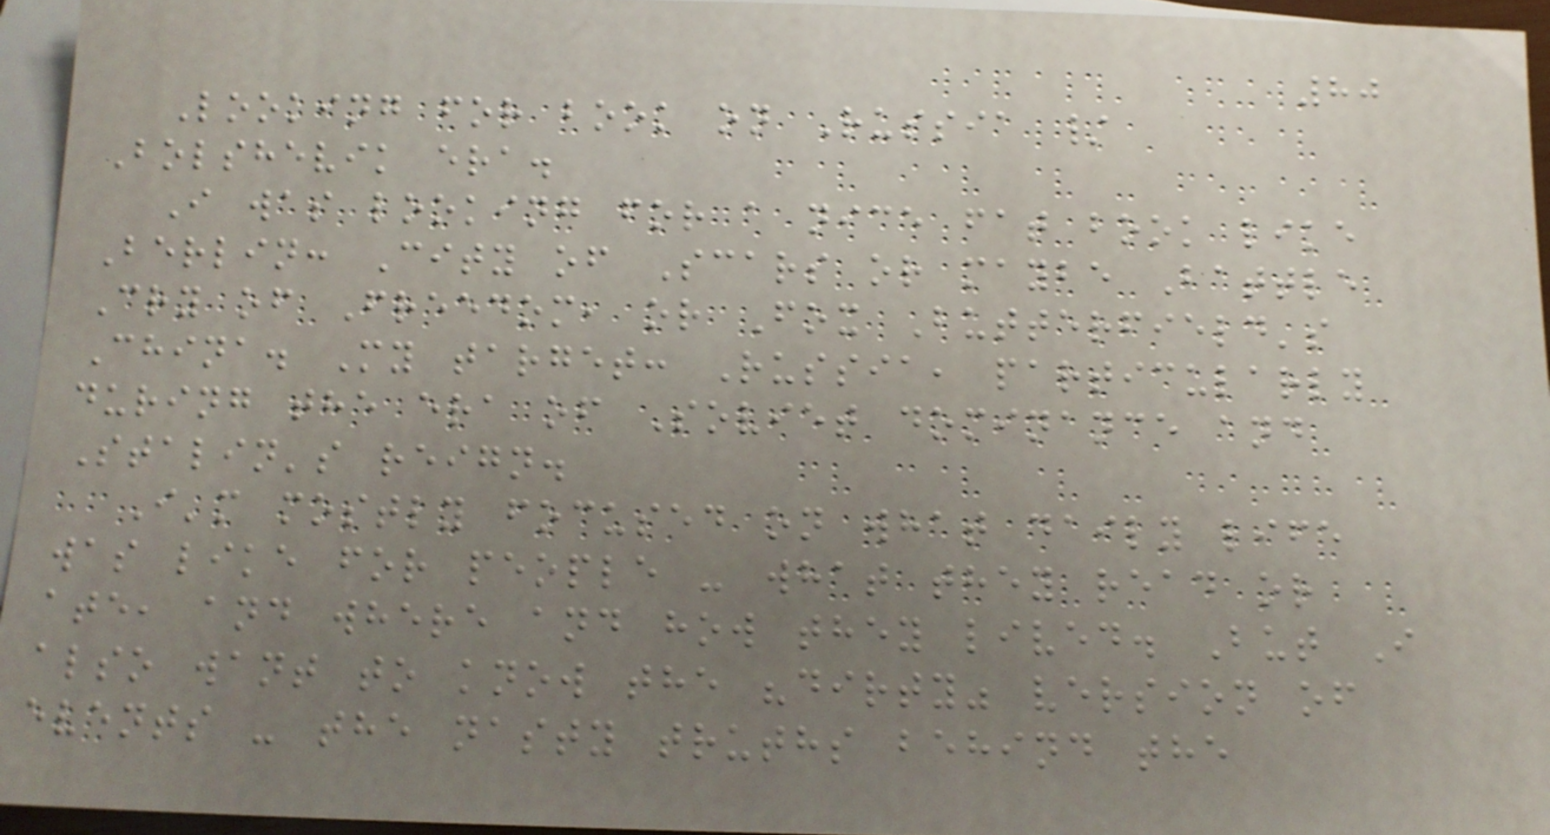80
Looking for book on Russia /
Bolshevik era.
I was looking for a nice fat book like
Berlin: City of Scars or maybe Battle
Cry of Freedom, or Fox Butterfield's
China. My target: Russia, particularly
during the era of Soviet dominance and
Stalin's reign.
I'm mostly focused on what daily life
was like for people - what they read or
ate, and where and how they lived. But I
also want to know the "dirty" version of
events - the nasty truths behind the
